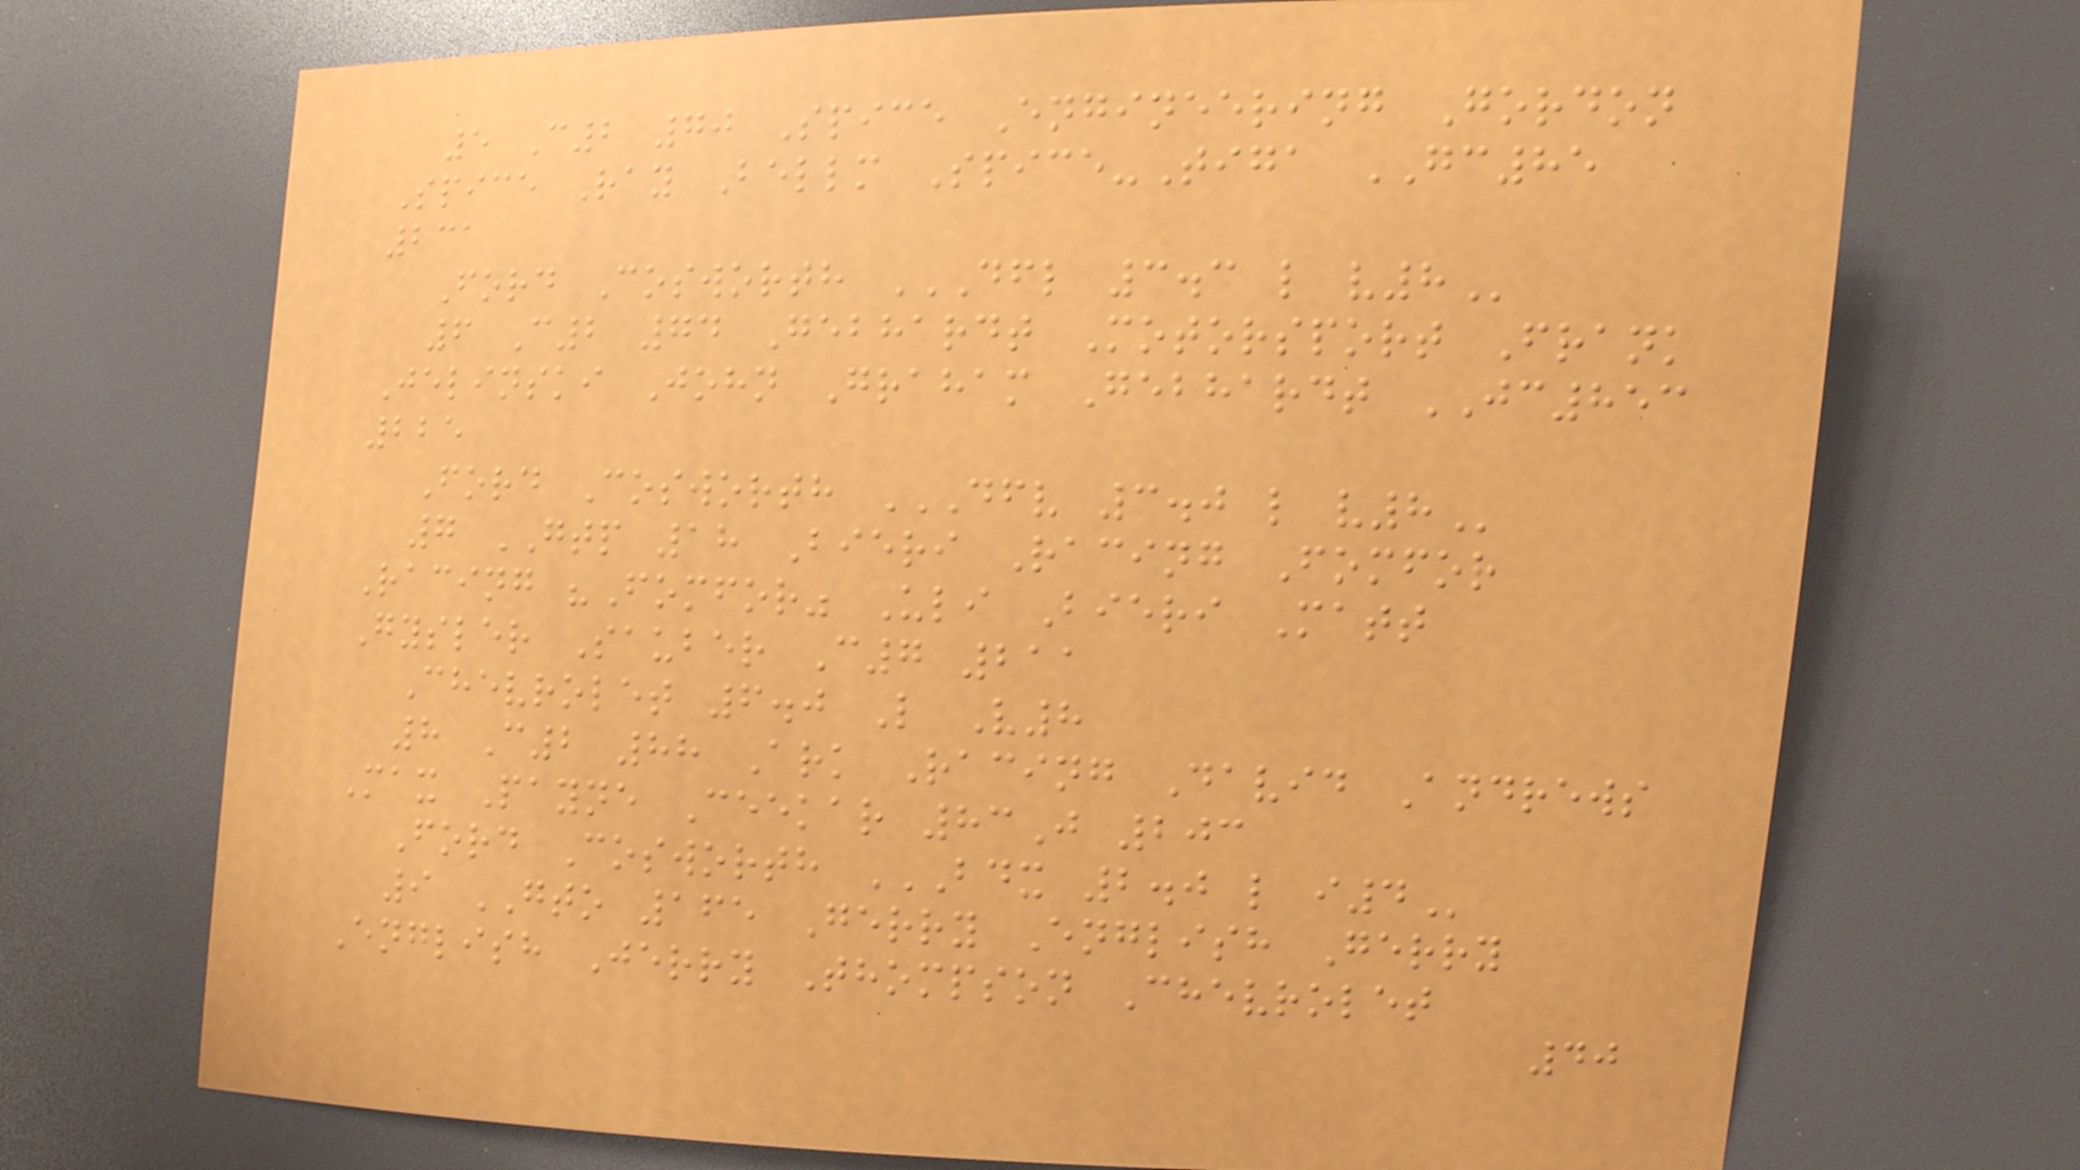5 C2 70 Spice Engineering Gordon
Spice Ray Bellm Spice-Tiga GC85
231
Ford Cosworth DFL 3.3 L V8
6 C2 74 Gebhardt Motorsport Frank
Jelinski John Graham Gebhardt JC853
225
Ford Cosworth DFV 3.0 L V8
7 GTP 18 Bieri Racing Fomfor
Racing "Fomfor" Uli Bieri Matt
Gysler Sauber C7 211
Chevrolet 6.0 L V8
8 C2 88 Ark Racing David Andrews
Max Payne Ceekar 83J 203
Ford Cosworth BDX 2.0 L I4
9 GTO 165 Gerry English Gerry
English Jerry Thompson Chevrolet
40
